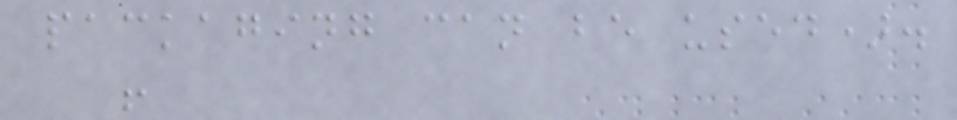packaging can be used).
!
